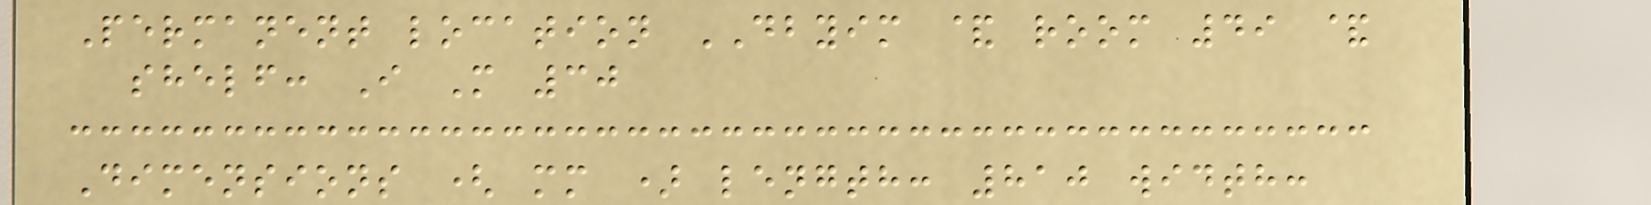Permanent location DBYIM & room 49 &
shelf: I M 30
Dimensions ( mm ) length: 810 width:
